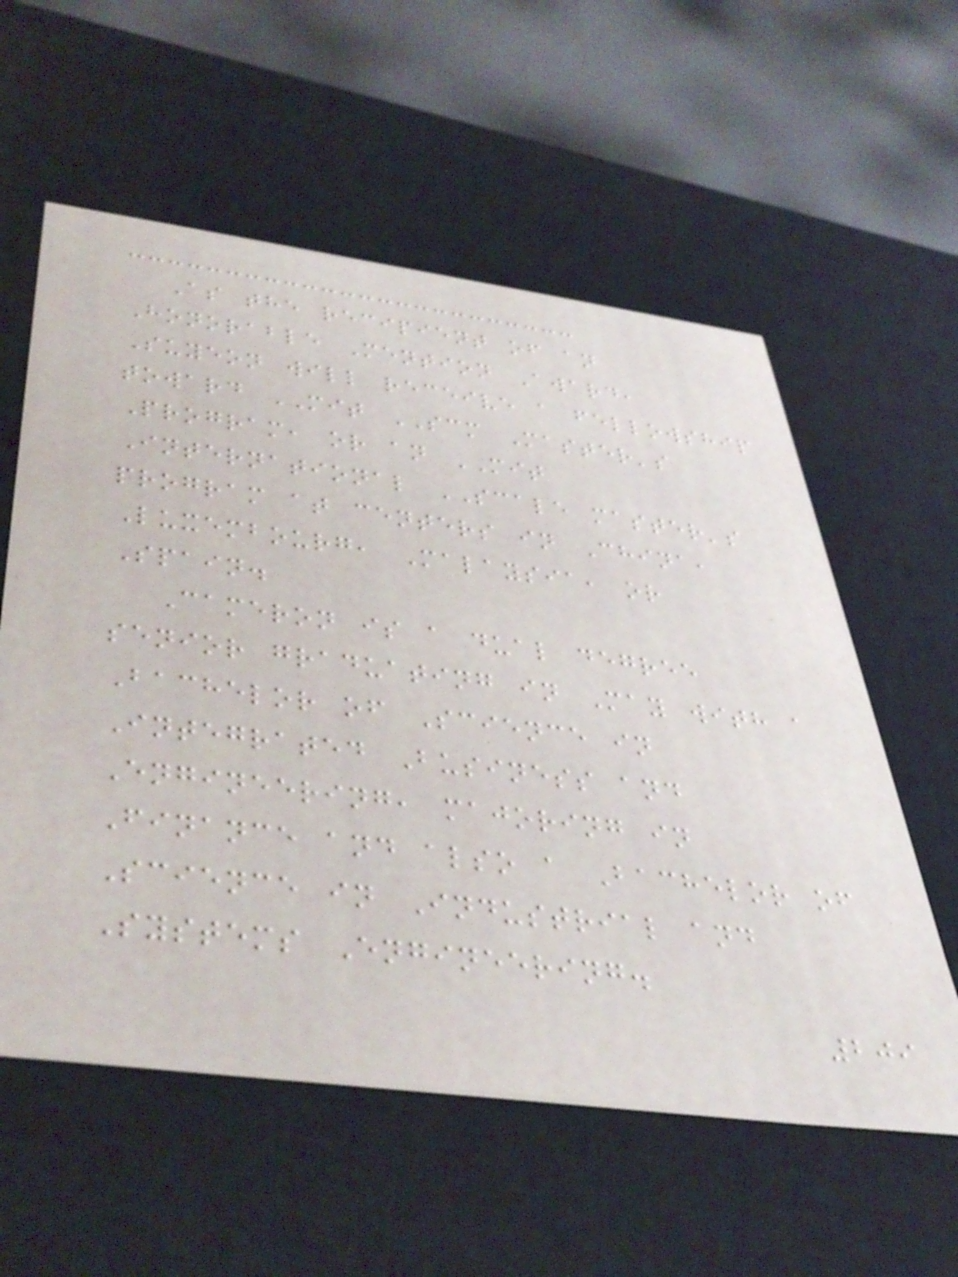As the recipient of an
Honorable Mention Award,
Suyeon will receive a fellowship
toward MIT SCM Master's
Program, or an MIT
International SCALE master's
program at centers in China,
Luxembourg, Malaysia, or
Spain.
Cameron is a dual degree
senior graduating in May with a
Bachelor of Science in
Integrated Business and
Engineering, majoring in
Finance and also a Bachelor of
Science in Industrial and
Systems Engineering.
209
